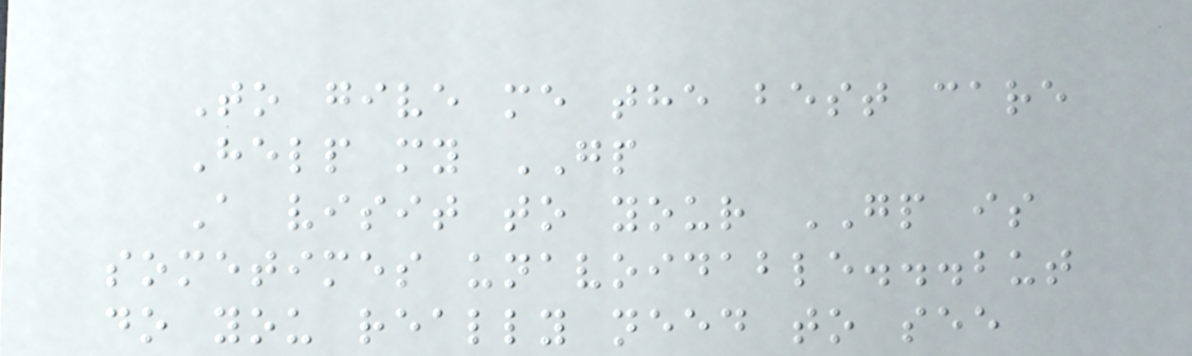To give me the best care
Help my GP
A visit to your GP is
sometimes unavoidable...but
do you really need to see
